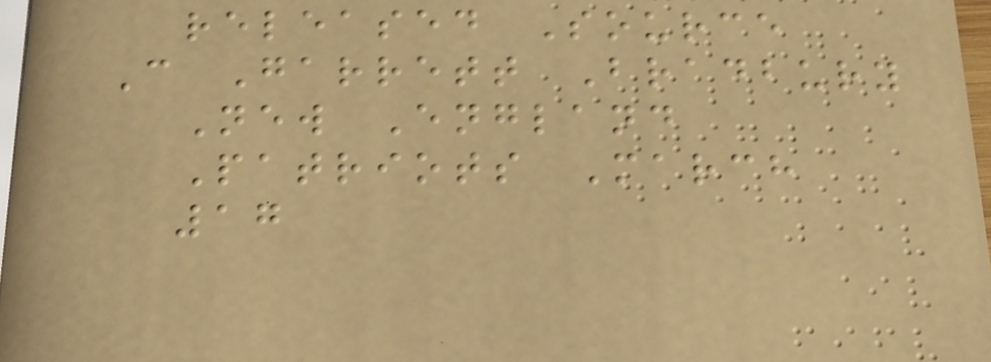released Source
C Garrett Bradbury
New England
Patriots March
17
